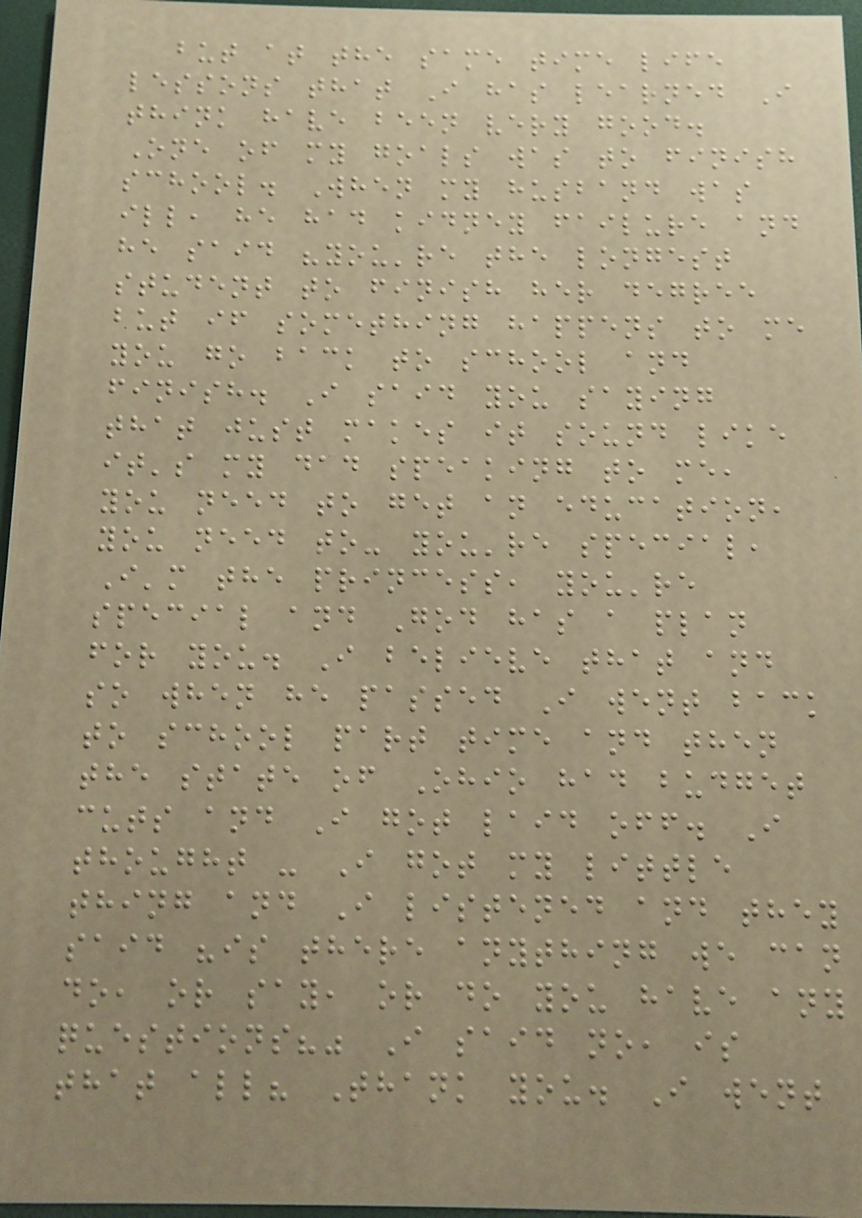but at the same time life
lessons that I has learned I
think have been very good.
One of my goals was to finish
school. When my husband was
ill, he had kidney failure and
he said "you're the longest
student to finish her degree
but if something happens to me
you go back to school and
finish. I said you saying
that just makes it sound like
it's my dad speaking to me,
you need to get an education,
you need to- you're special,
I'm the princess, you're
special and God has a plan
for you. I believe that and
so when he passed I went back
to school part time and then
the state of Ohio had budget
cuts and I got laid off. I
thought - I got my little
thing and I listened and they
said "is there anything we can
do, or say, or do you have any
questions?" I said no, is
that all? Thank you. I went
